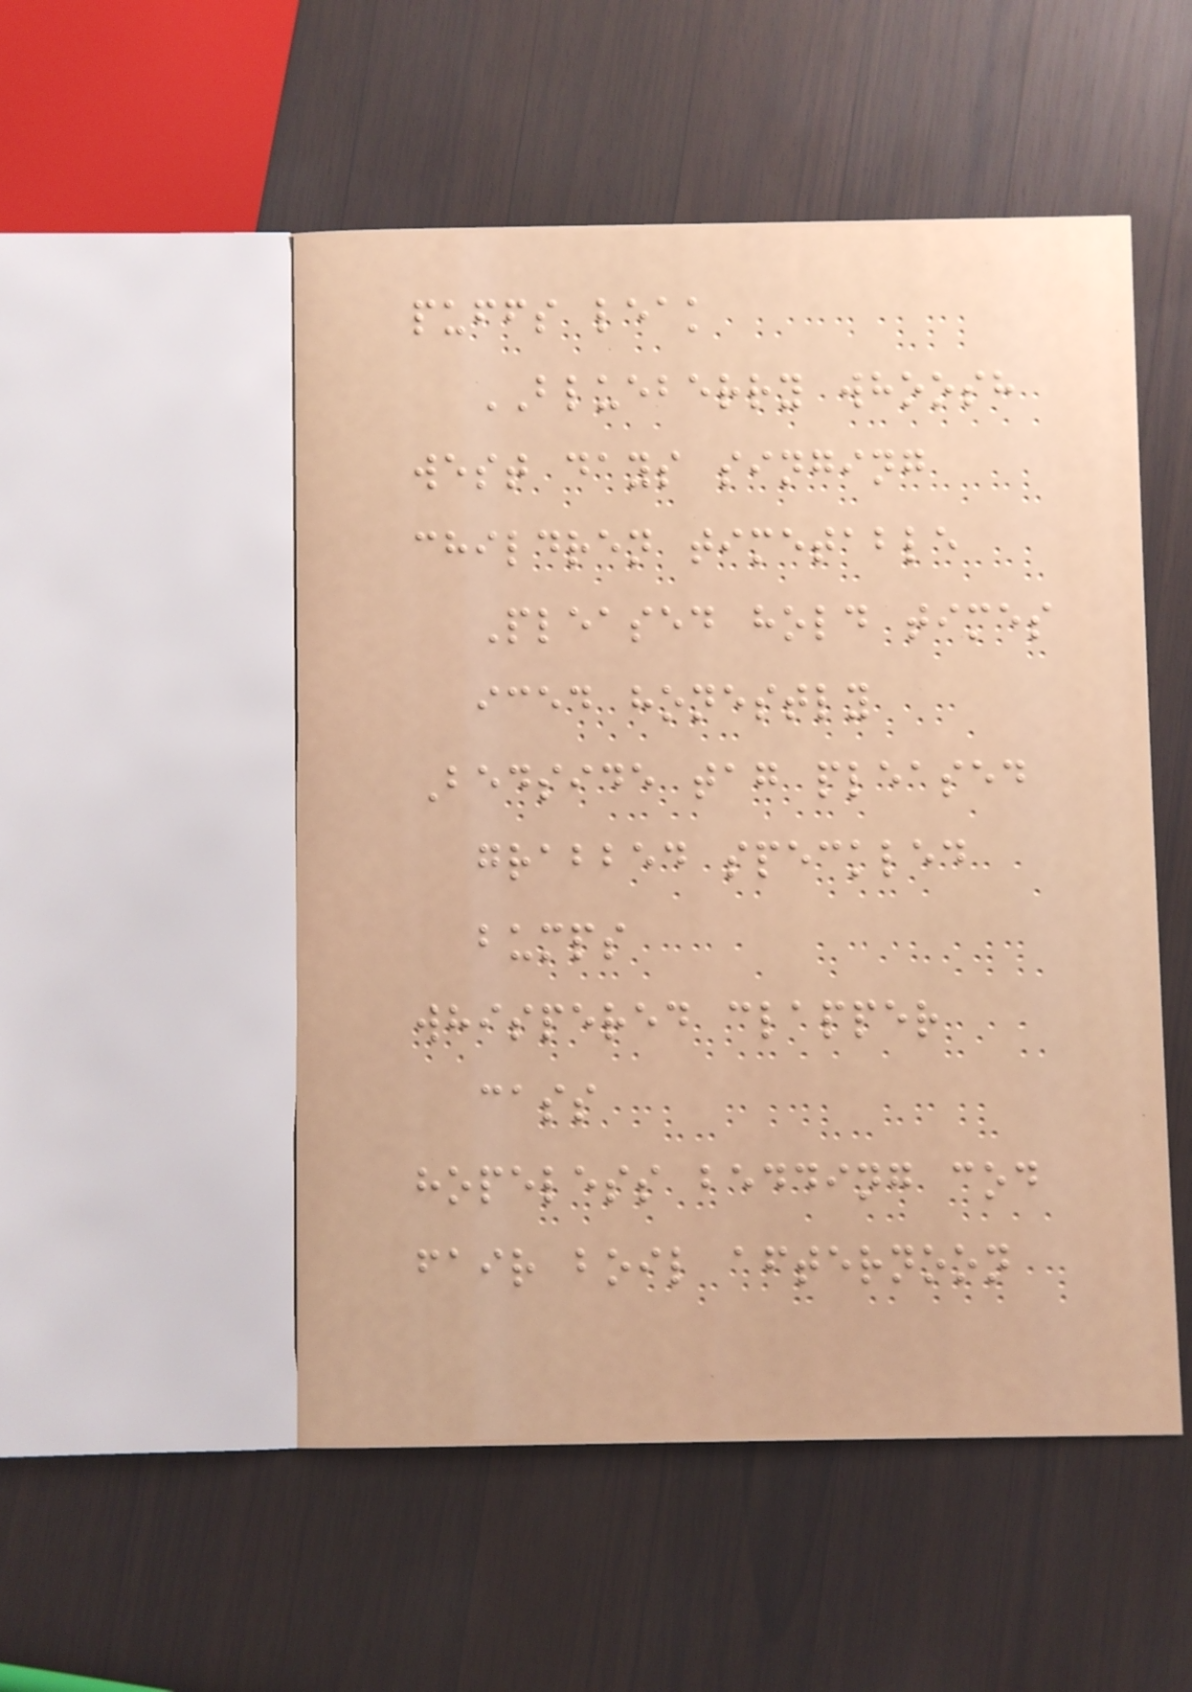puffs leak
BLUEBERRY whoosh
west days singing
children timetable
Pleased hold times
iced honestly
Bedside tag pleased
grabbed speckled
bumps
whispered clapper
cass
hopeless bedding cod
fair boil afternoon
